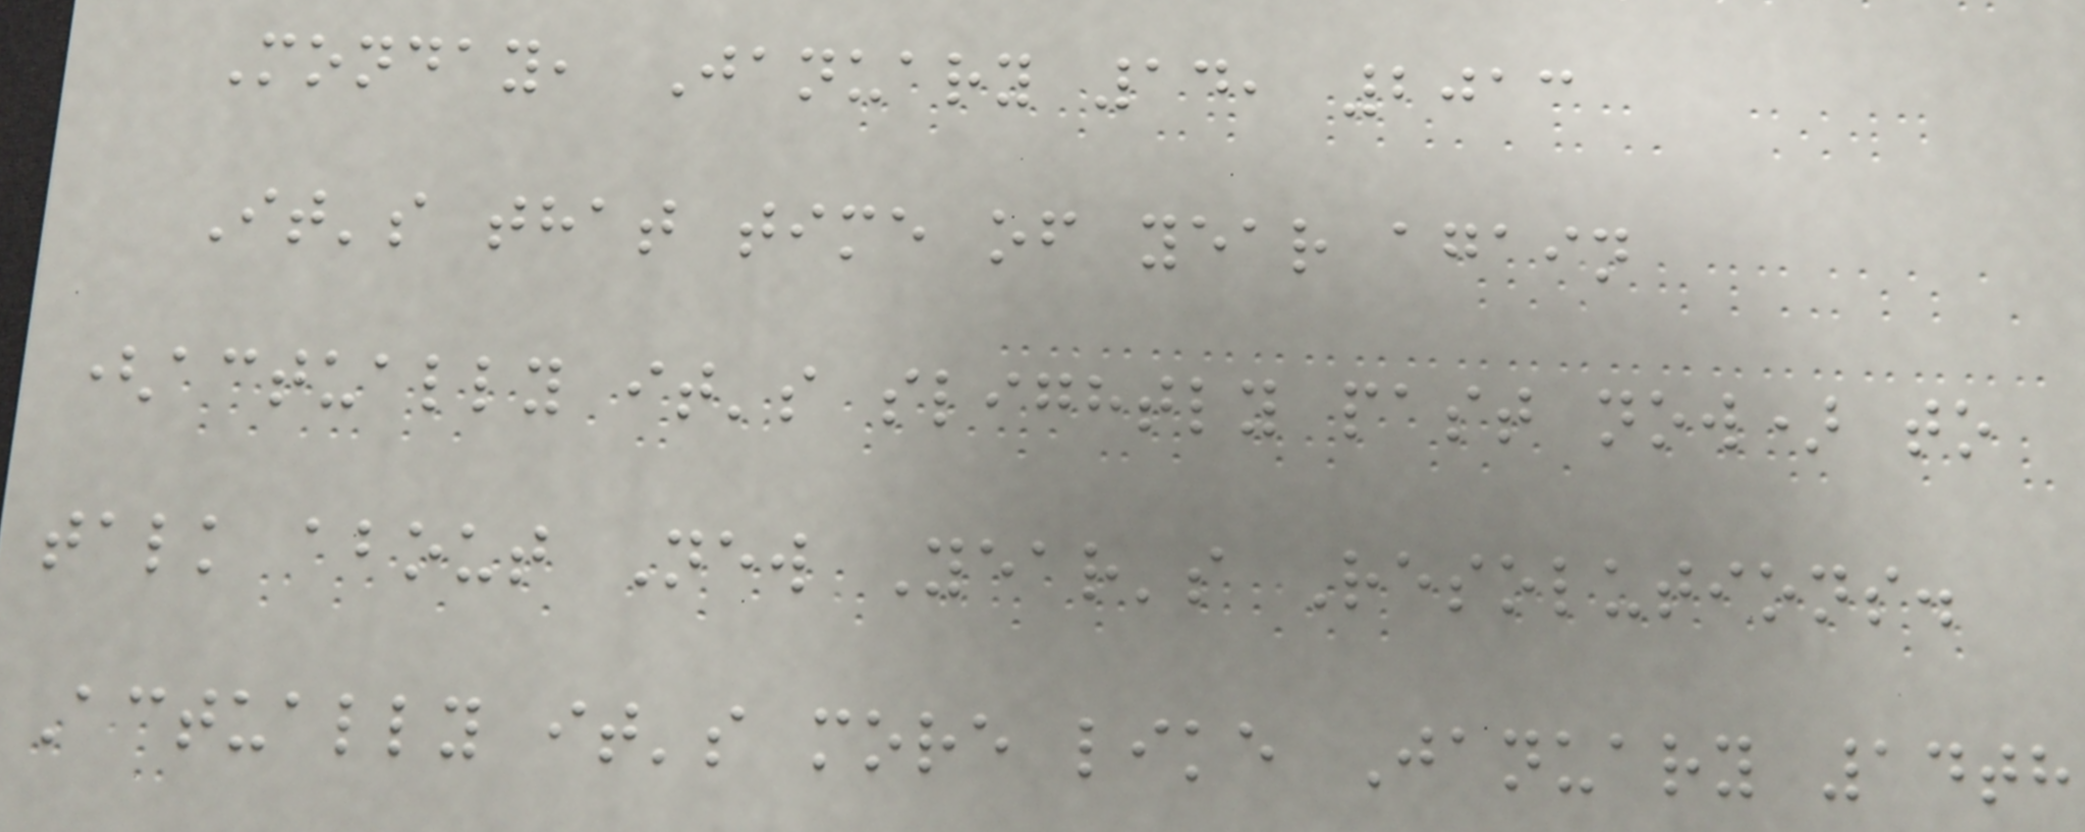Monday, January 14, 2013
It's that time of year again
(actually it's slightly past now) to
talk about New Year's Resolutions.
Actually it's more like January 14th
